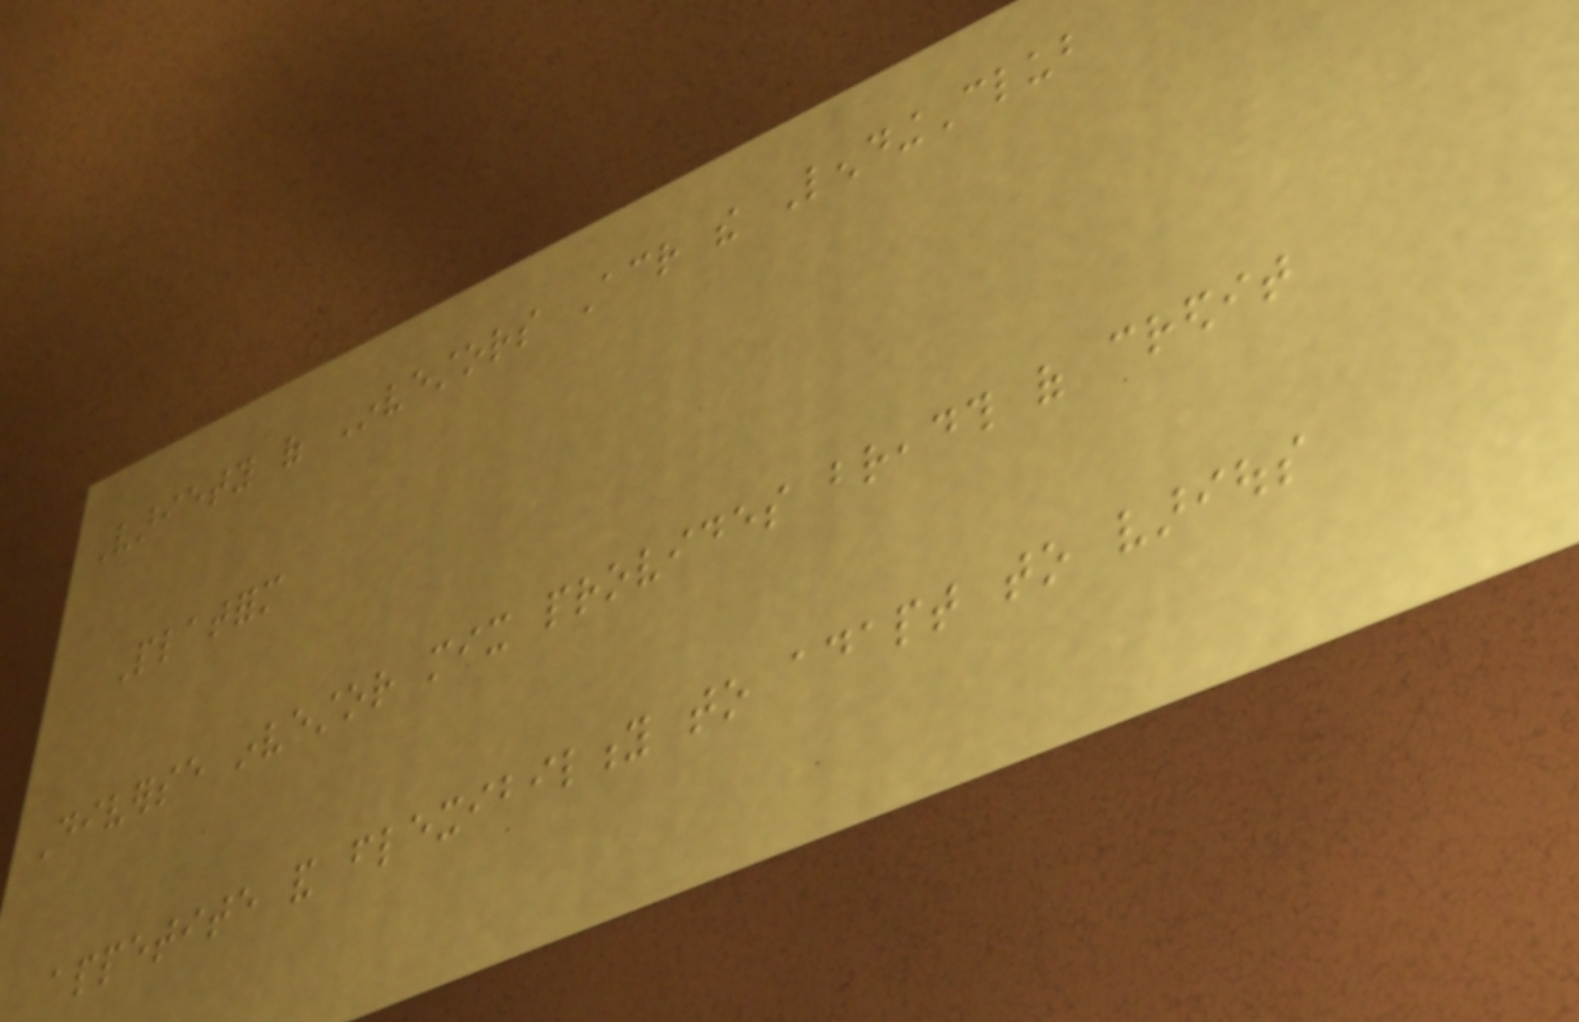Variety of Investors Across the LendingClub
Platform
Diverse investor mix provides breadth of credit
appetite and flexibility to adapt to various
